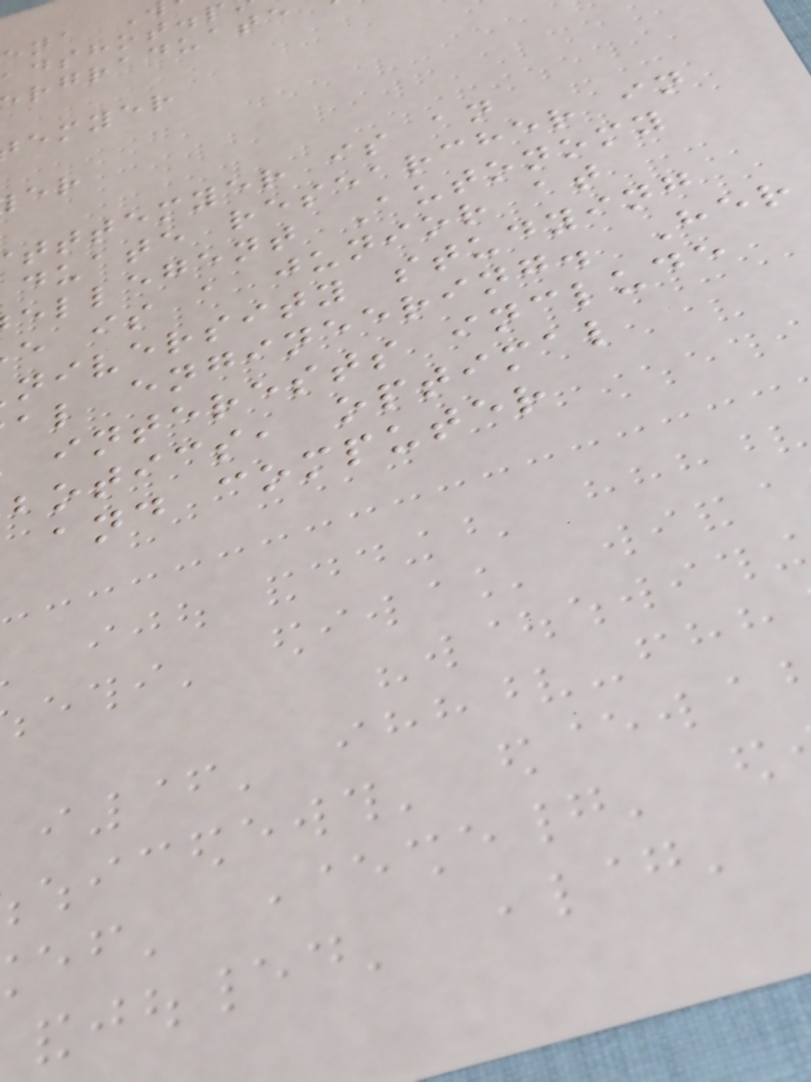rgraduate
emyer
tttemyer is an
duate researcher in
ellegent Autonomy
e is a junior at
niversity studying
al engineering. Her
interests include
botics, optimal
and computer
